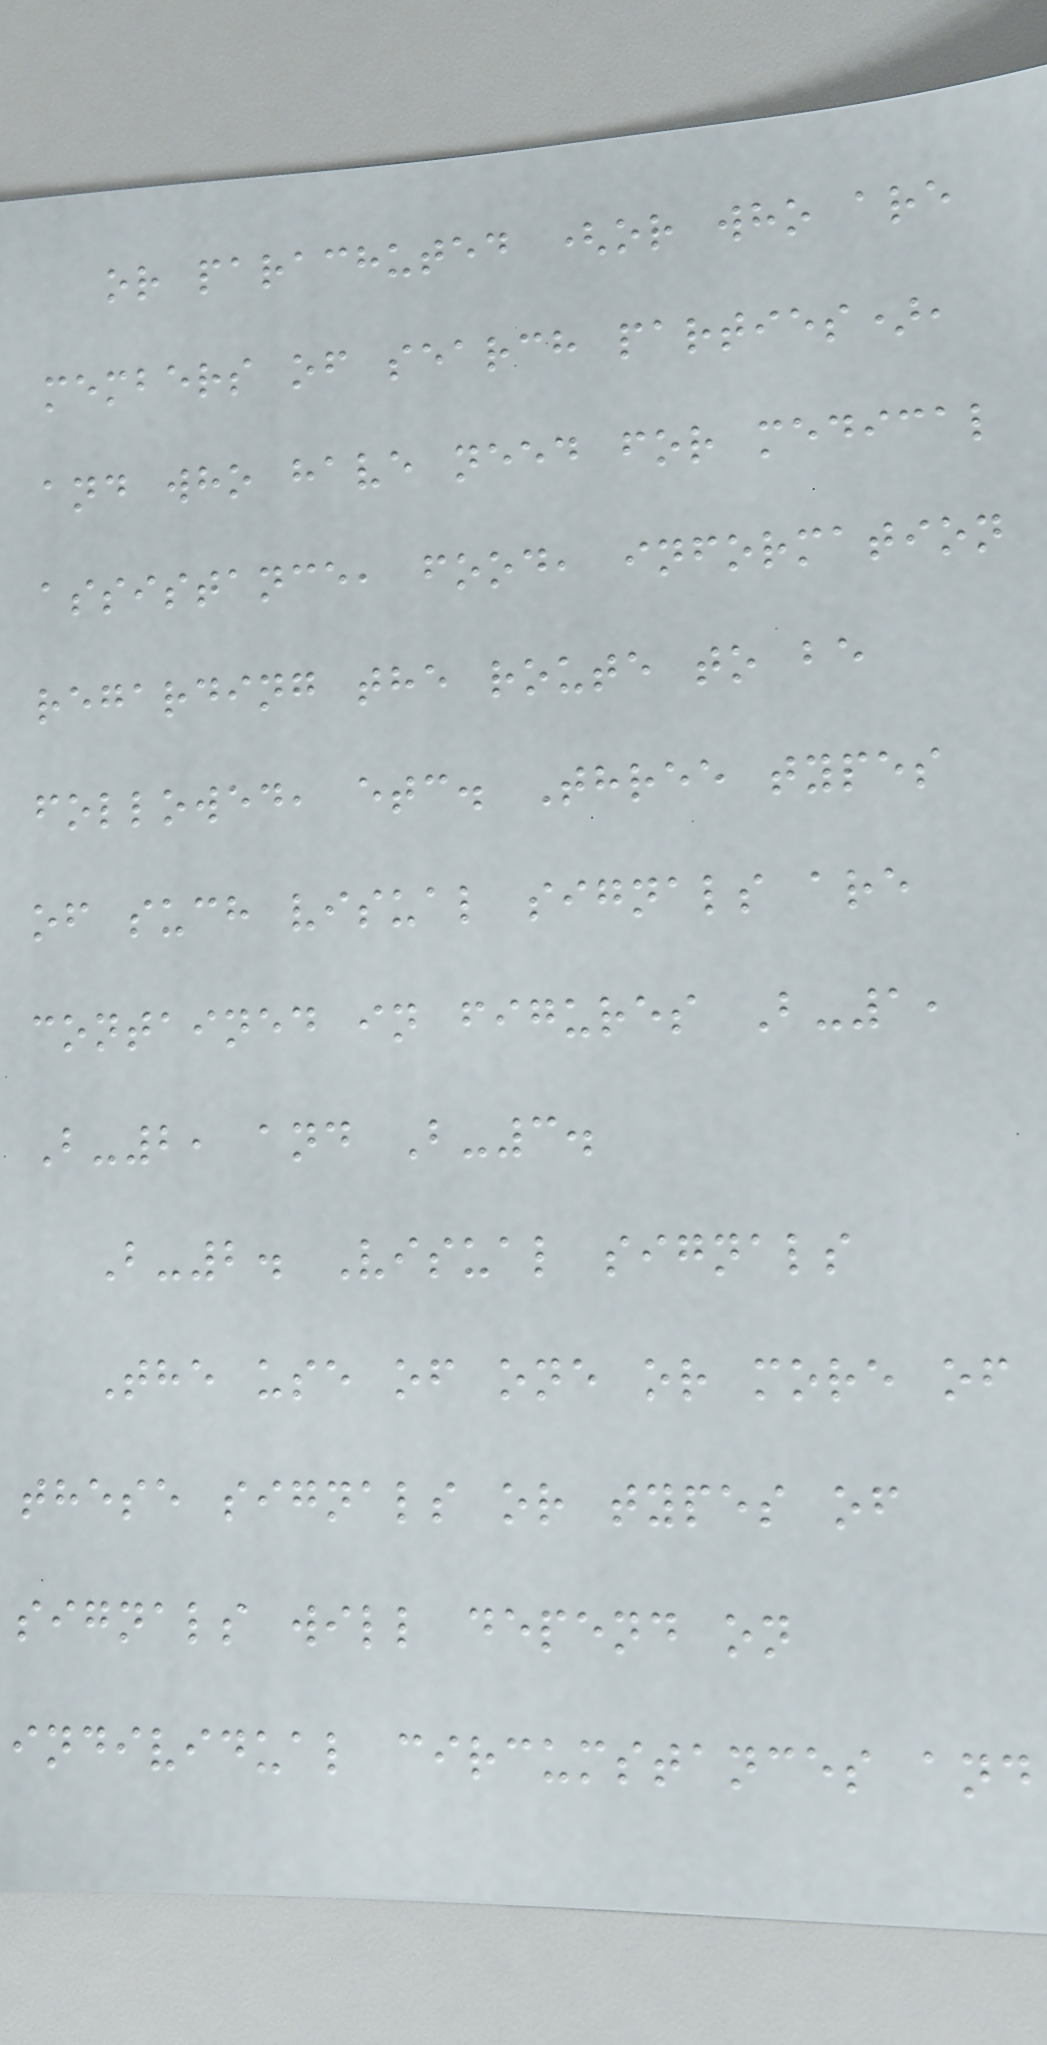or parachuted (or who are
members of search parties),
and who have need for medical
assistance, food, information
regarding the route to be
followed, etc. Three types
of such visual signals are
contained in figures B-1,
B-2, and B-3.
B-2. Visual signals
The use of one or more of
these signals or types of
signals will depend on
individual circumstances and
